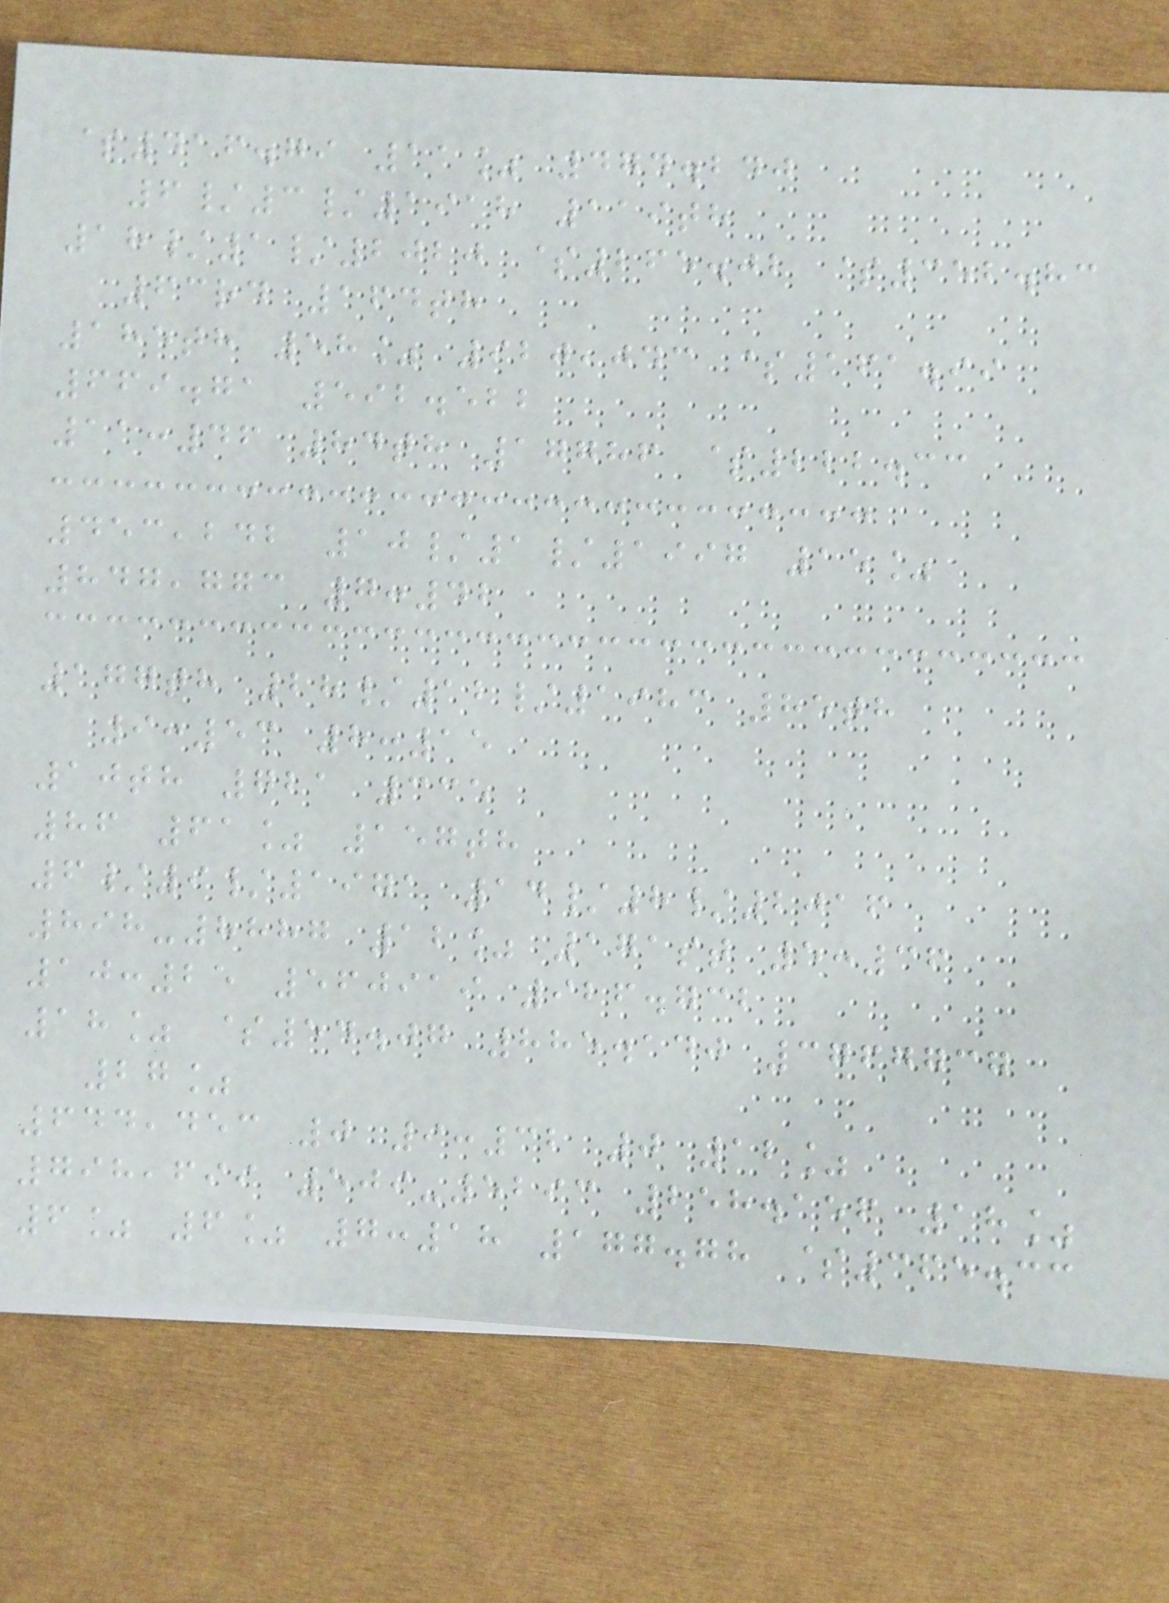$416.79 11% 474.240
6/3/1918 119th
18/1/2020 $265.02 $352.83
63rd 164th
185th 58% 920,043 $161.99
669.71 592.522
11:46 84th 17786 $222.33
453,242 10/1/1997 15%
847,773 7:42
177th 28/12/1983 85th
9:53 8:15
10th 721 335
86 61% 157th
6/9/1971 14/8/2016
898-8887 12% 171st 5:36
10:25 560919 926.732
18% $54.07 885.140 3767737
27%
644,453 0 9:32 0 12%
798,699 509-5293 258.156 18%
6% 6% 7:18 177.78 $365.33
